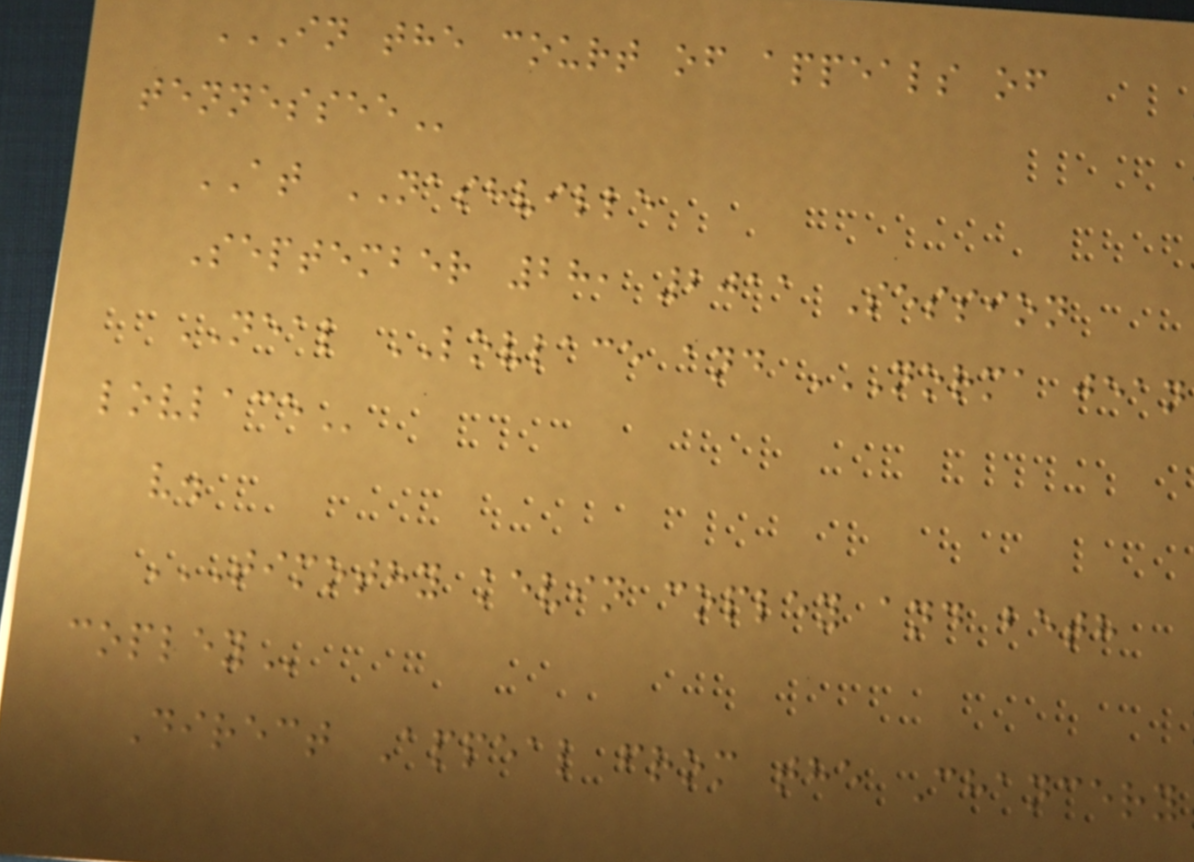IN THE COURT OF APPEALS OF
TENNESSEE
AT NASHVILLE
September 28, 2011 Session
NEAL LOVLACE and NORMA JEAN
LOVLACE
v.
TIMOTHY KEVIN COPLEY AND BETH
COPLEY
Direct Appeal from the Chancery
